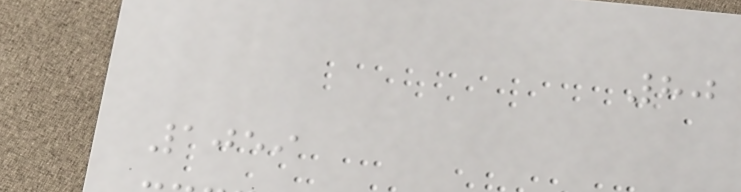80
1059
